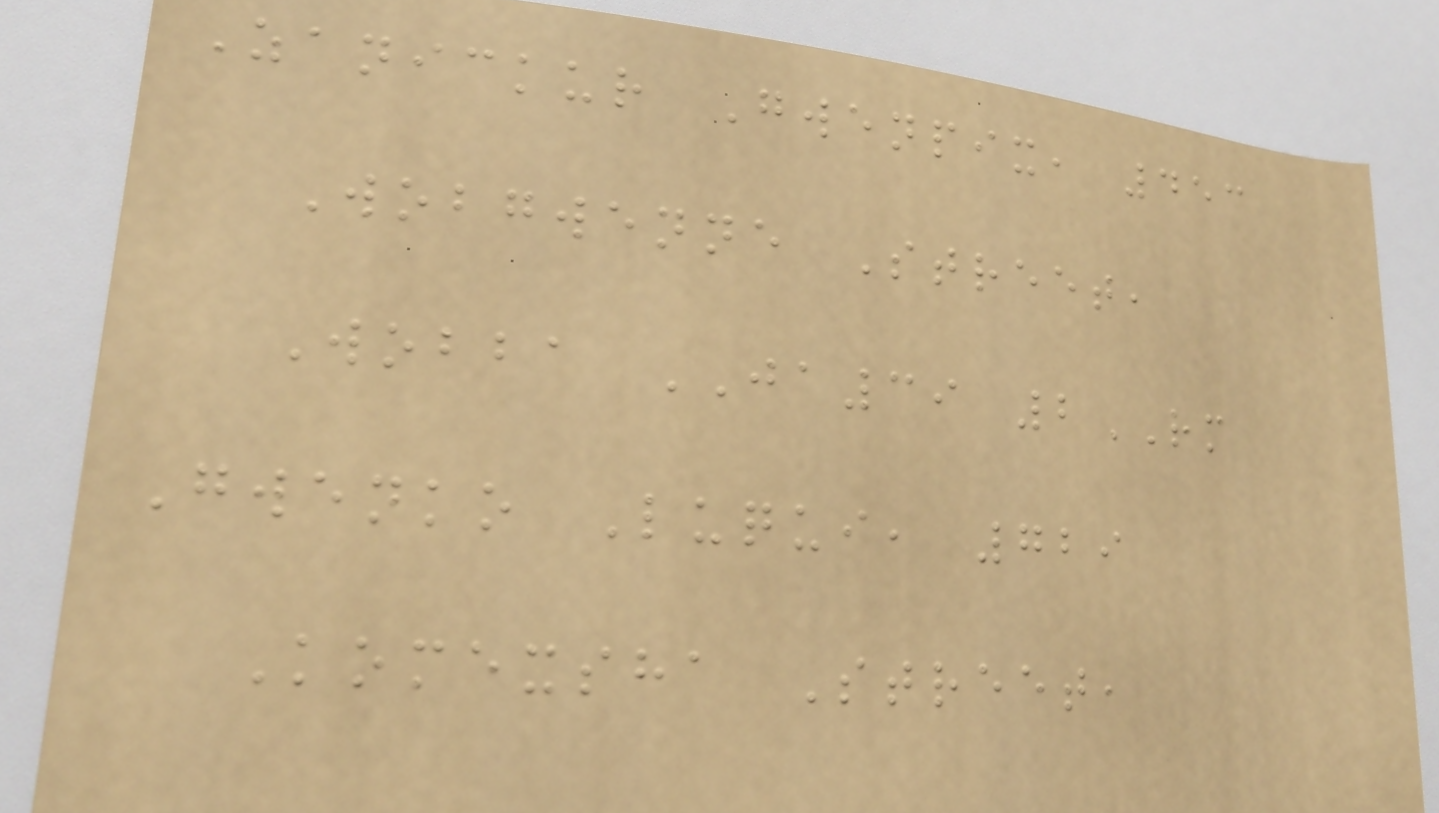Zanickur Gwenpix, 453
Wobgwenne Street,
Wobba JA39 2RM
Gwenko Luqui, 729
Komexsha Street,
